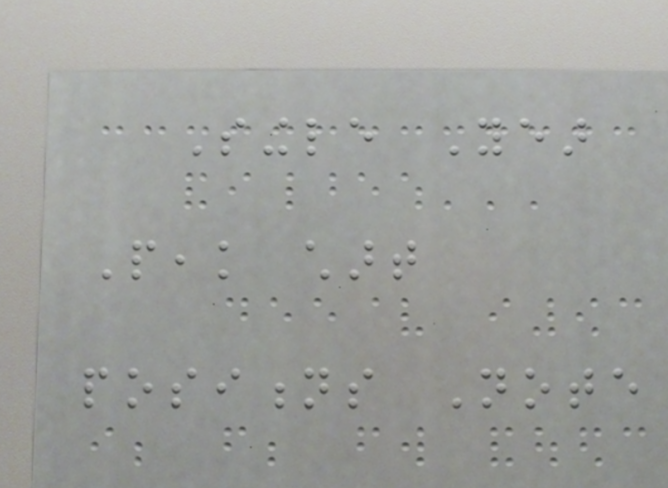Single Year
Peak chart
positions Note
